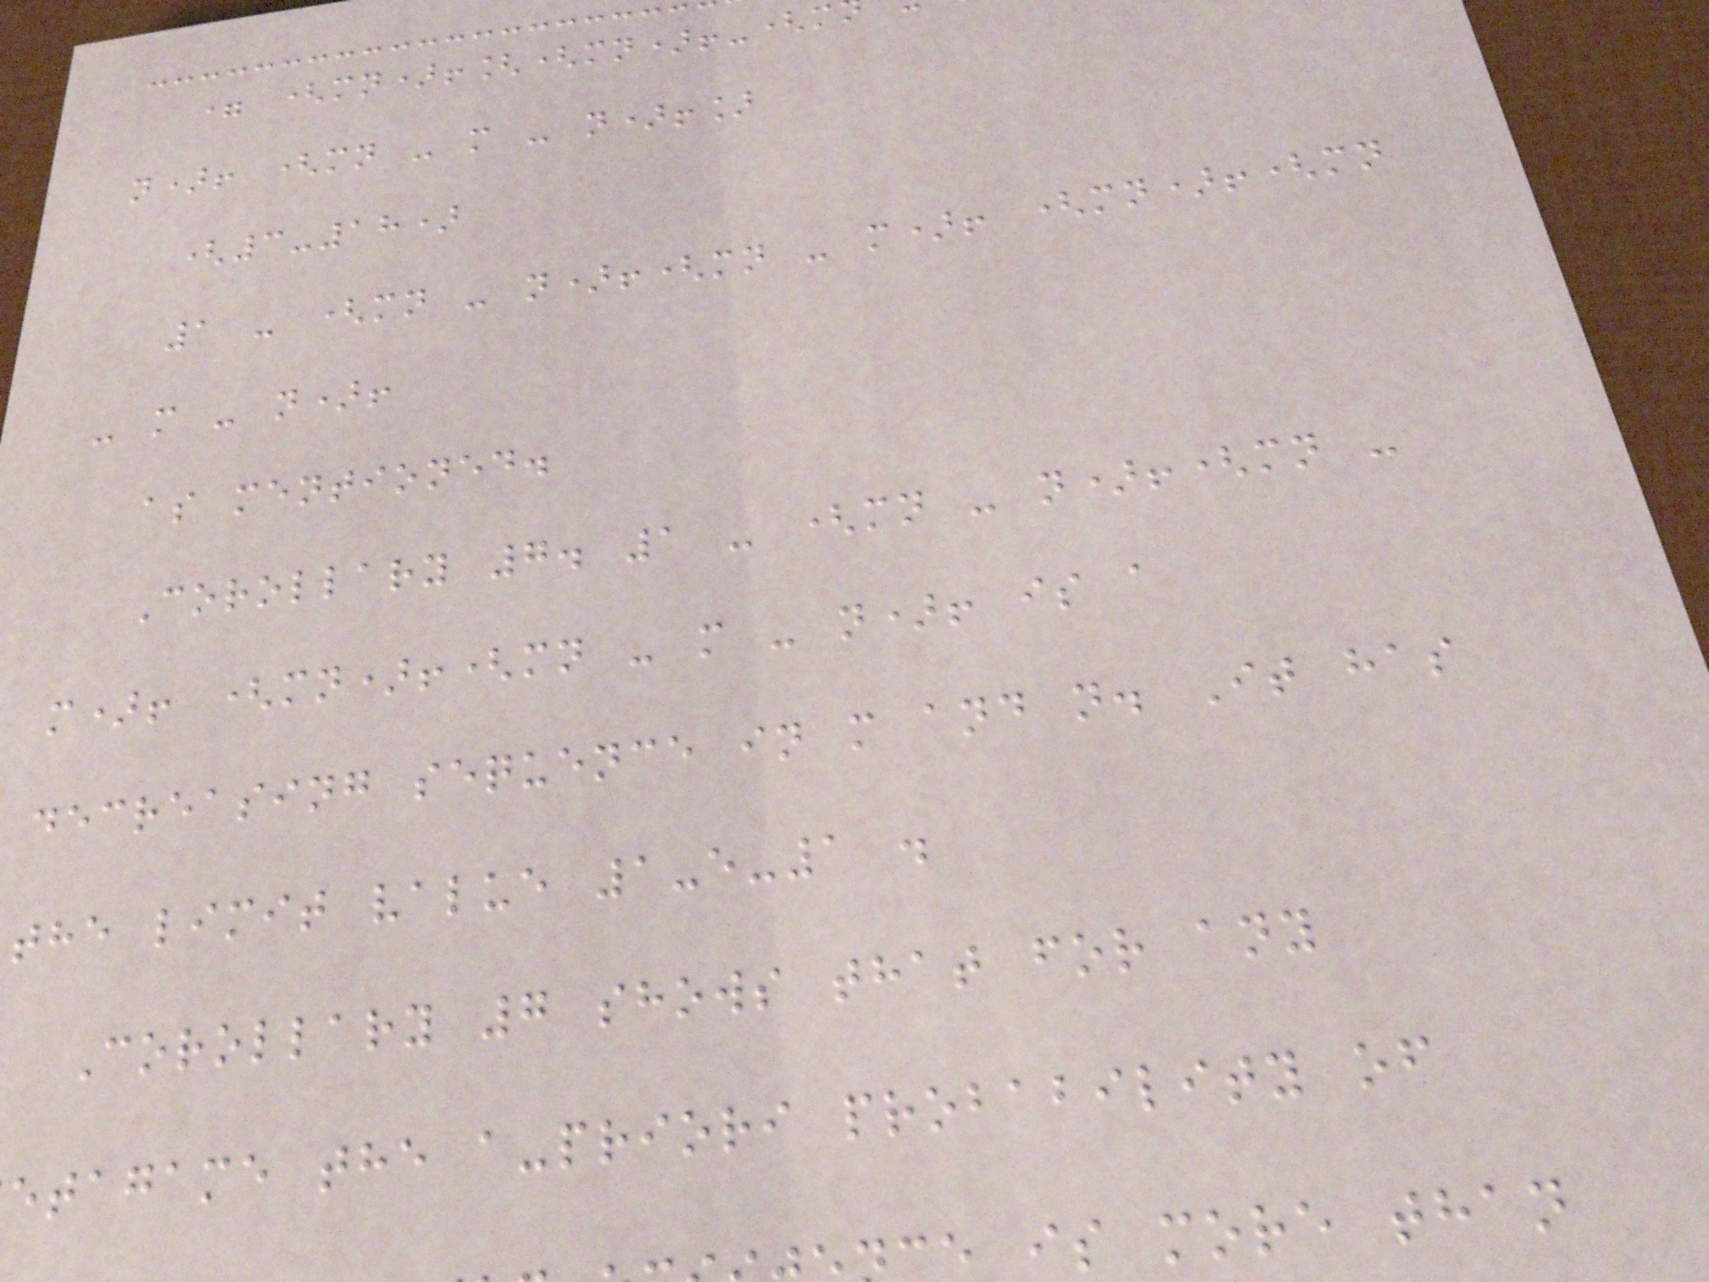= (mn)![(mn)!-(m
n)! (mn - m - n)!]
(3-18)
1 - (mn - n)!(mn - m)! (mn)!(mn
- m - n)!
as mentioned.
Corollary 7. 1 - (mn - n)!(mn -
m)! (mn)!(mn - m - n)! is a
decreasing sequence in m and n. It has
the limit value 1-e-1 .
Corollary 7 shows that for any
etagame the a-priori probability of
is more than
